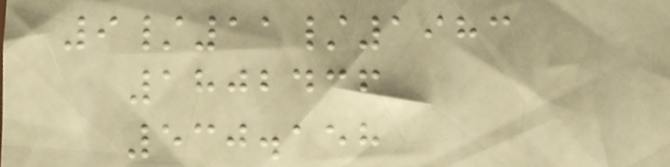9/11/1983
1802436
530.158
